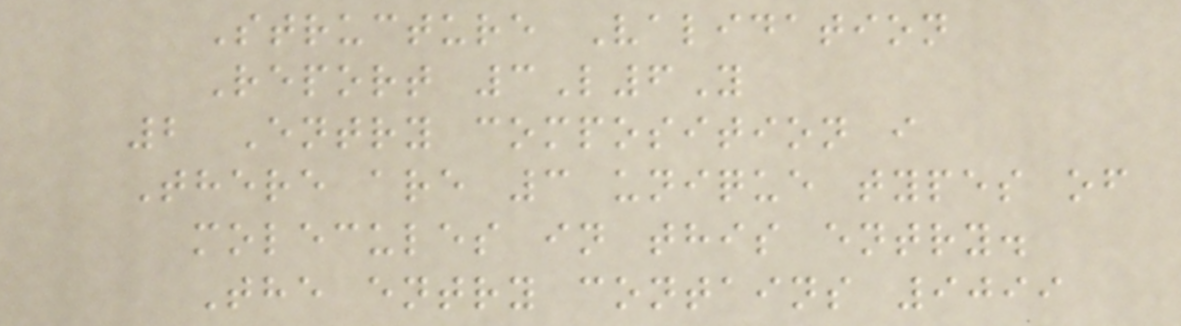Structure Validation
Report 3L6Y
2 Entry composition i
There are 3 unique types of
molecules in this entry.
The entry contains 9099
